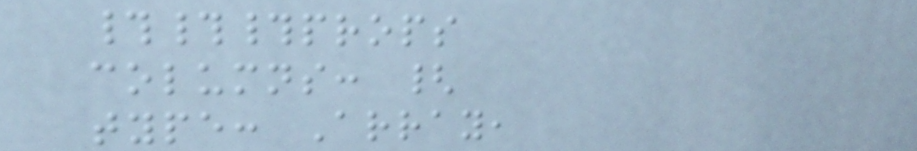###props
columns: {
type: Array,
